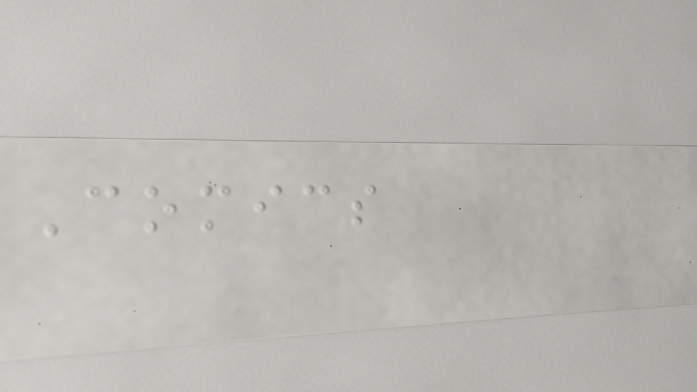Comics
